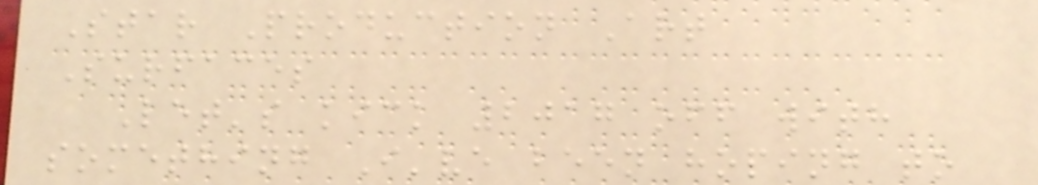Star Production Art
Surfaces
Let's kick 2017 off with
something I've been hoping to
